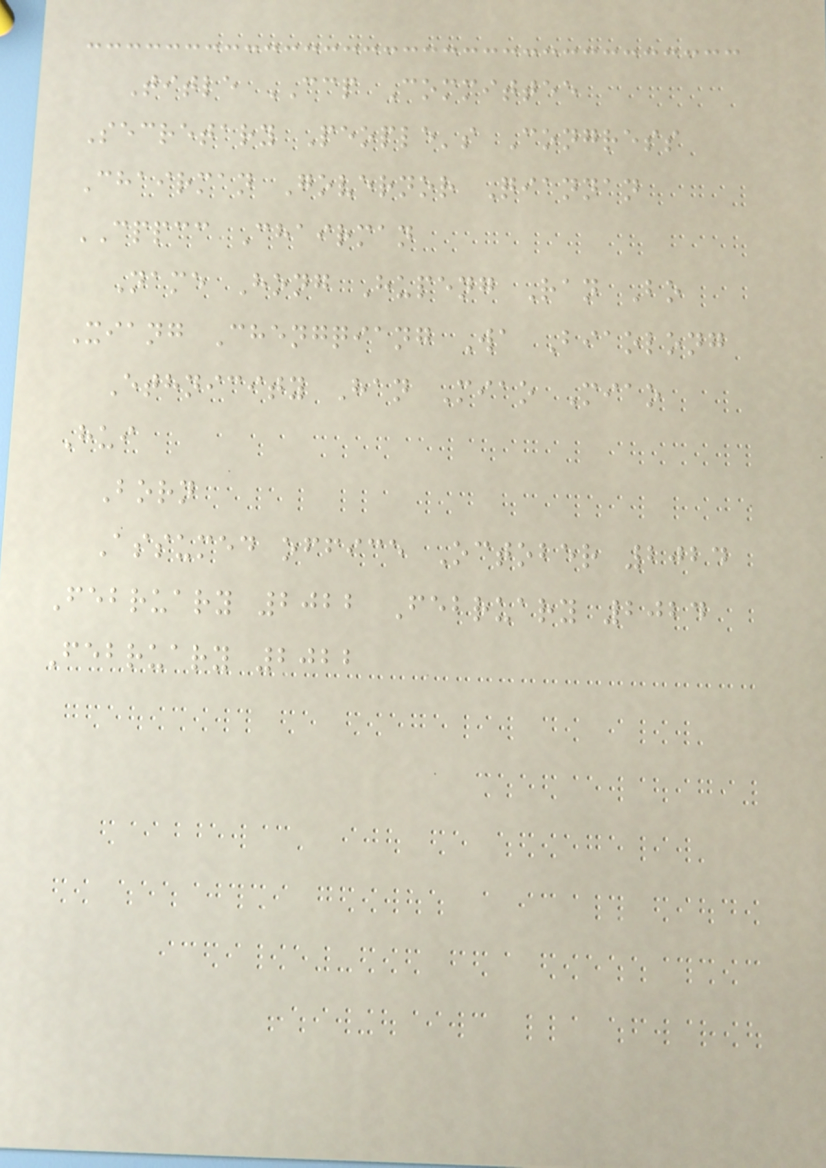Title CCP Committee
Secretary People's Congress
Chairman Governor Qiannan
CPPCC Chairman
Name Hong Hupeng Ran Bo
Xiang Chengqiang Wa Biaolong
Ethnicity Han Miao Miao
Hui
Born
Assumed office October 2024
February 2022 February 2024
February 2022
